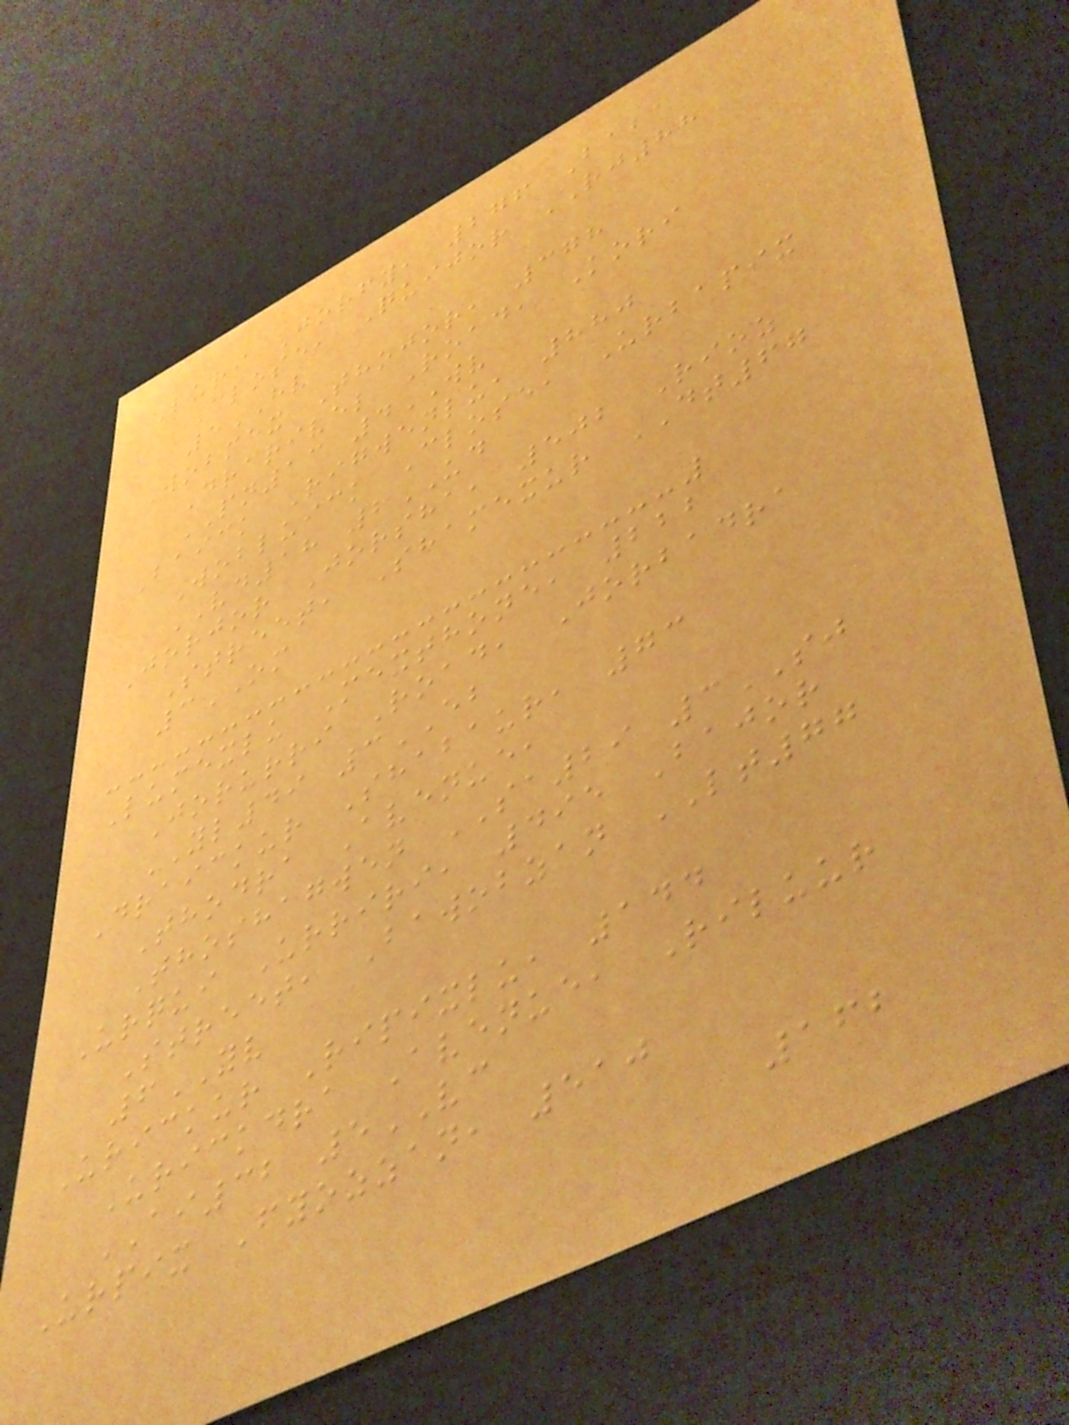Luri Jorfy, 276 Baba
Close, Quijor RJ88
5HV
Wobmex Thojor, 378
Drarivel Road, Kori
PN13 4WV
Baick Rigwenlu, 880
Wobluick Close, Urbapix
VD18 2UD
Jorjor Jorsha, 502 Rioz
Street, Shamexur DT67
3OM
Lumexlu Mexthone, 222
Jorurri Road, Jorbadra
YL49 3EB
Draickur Shabaur, 73
Thodra Avenue,
Thoshagwen SA29 3SJ
Urqui Urriri, 495 Bajor
Street, Bawobzan LT77
6YV
Urickur Ripixlu, 144
Urickdra Avenue, Riluur
AI32 5VC
Urpix Fyozzan, 510
162
